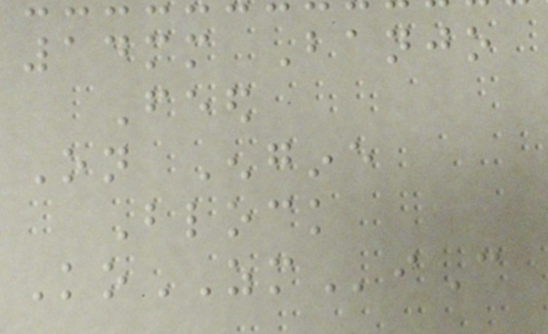14mm Banjo
Feed
On Engine
Block
KoZMiC
